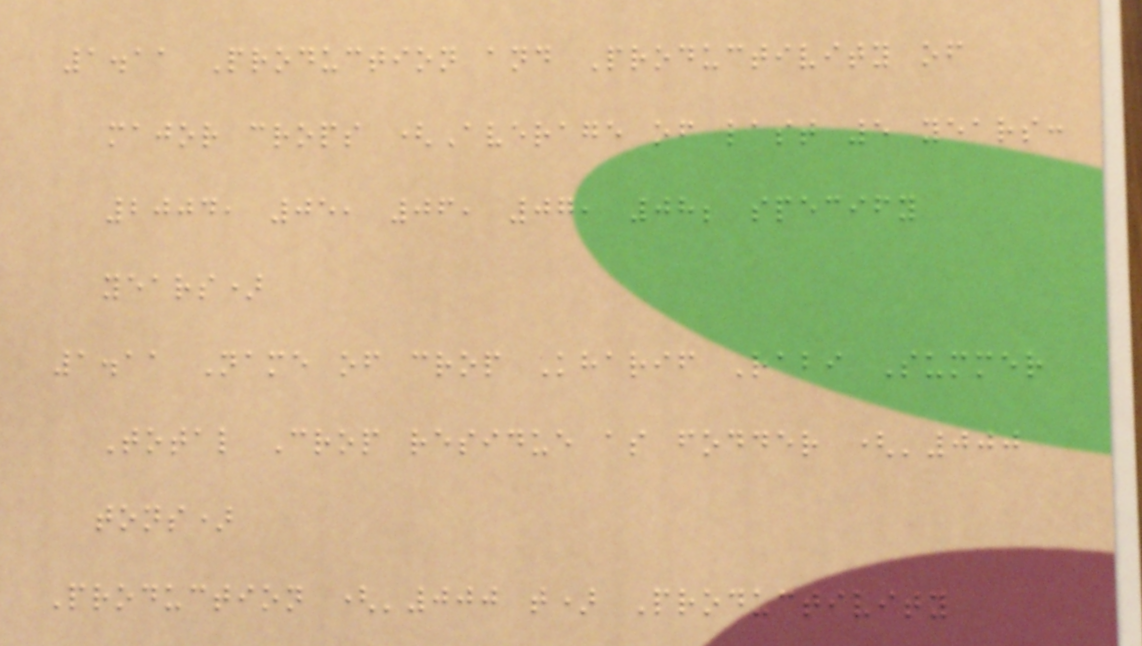1.11 Production and Productivity of
major crops (Average of last 5 years:
2004, 05, 06, 07, 08; specify
years)
1.11 Name of crop Kharif Rabi Summer
Total Crop residue as fodder ('000
tons)
Production ('000 t) Productivity
